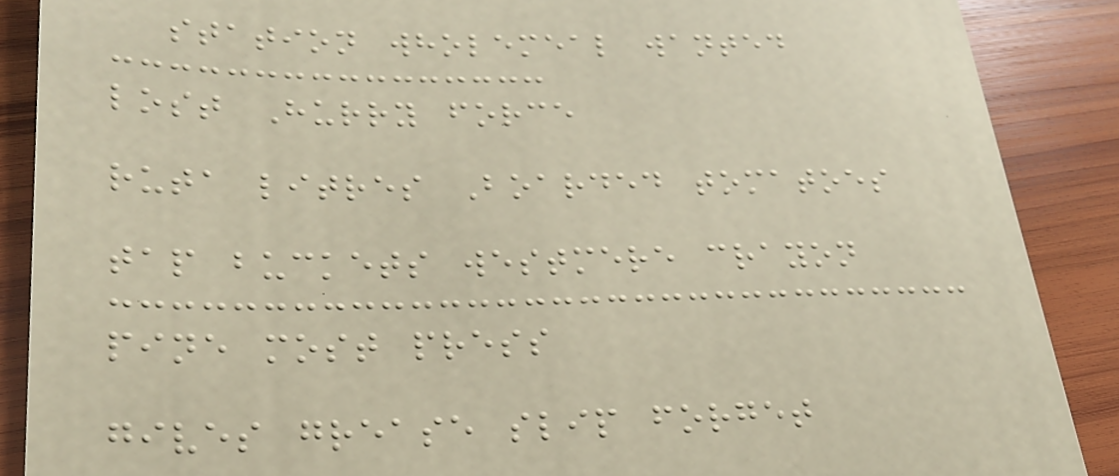station wholemeal wanted
lost Hurry force
ruta litres Boarded tomatoes
tap buckets westmere crayon
pine most press
gives grease slip forget
